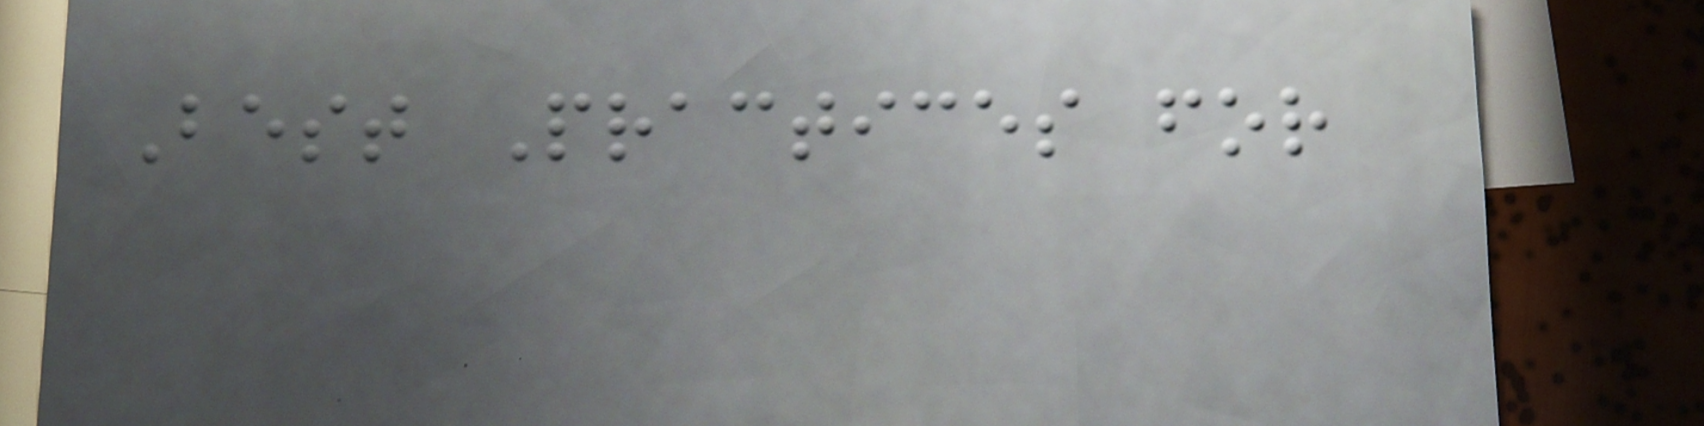Best Practices for
